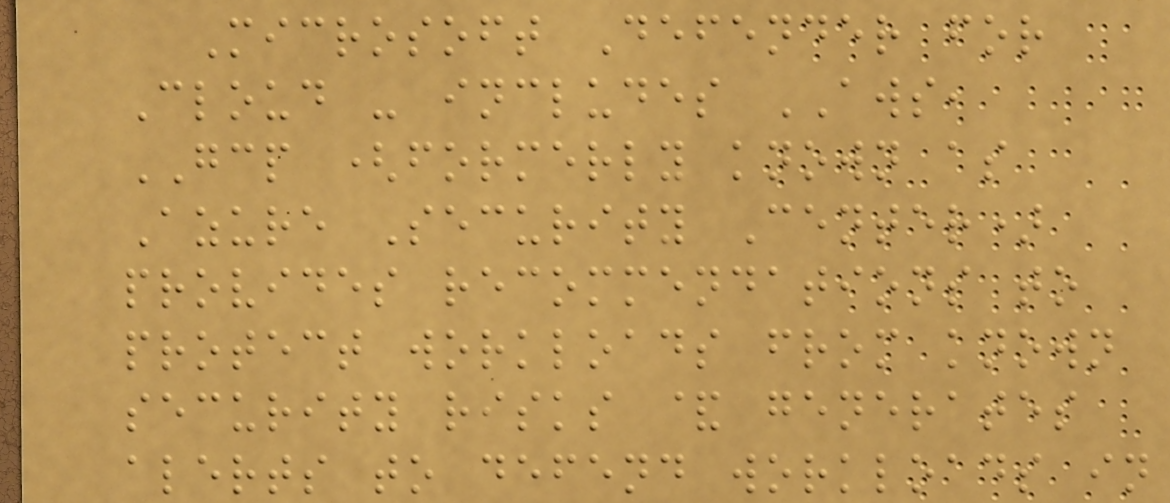Microsoft Defender for
Cloud - includes AWS,
GCP (formerly known as
Azure Security Center)
provides recommendations to
protect workloads from known
security risks & generates
alerts to defend workloads in
